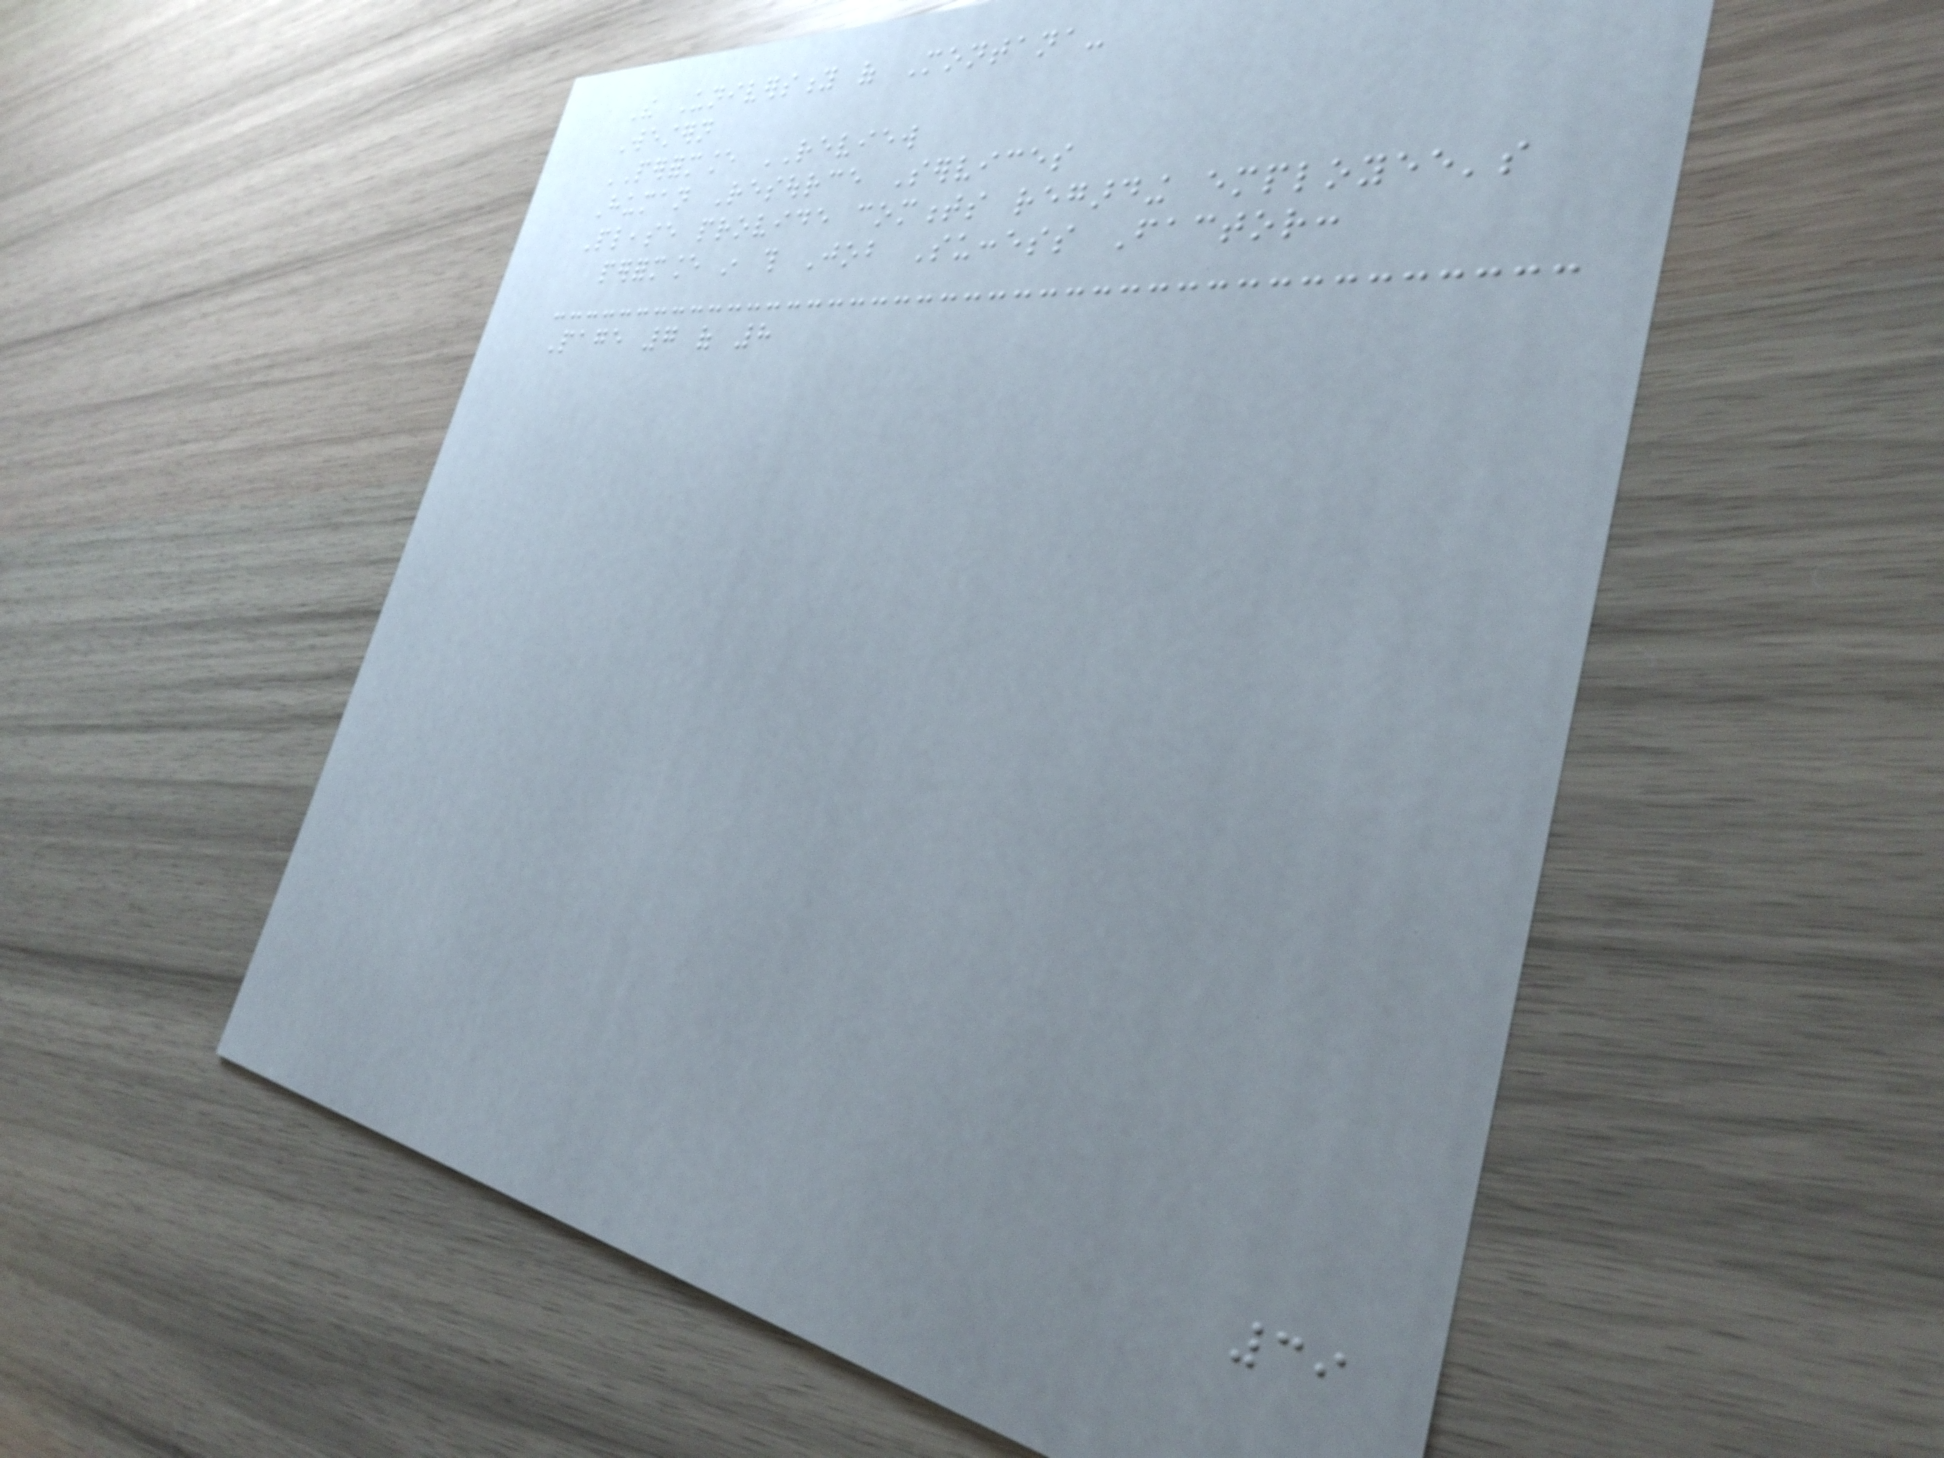The University of Montana-
Western
PERFORMANCE REVIEW
Human Resource Services
Please provide comments regarding employee's
performance in this Job Success Factor:
Page 7 of 8
39
